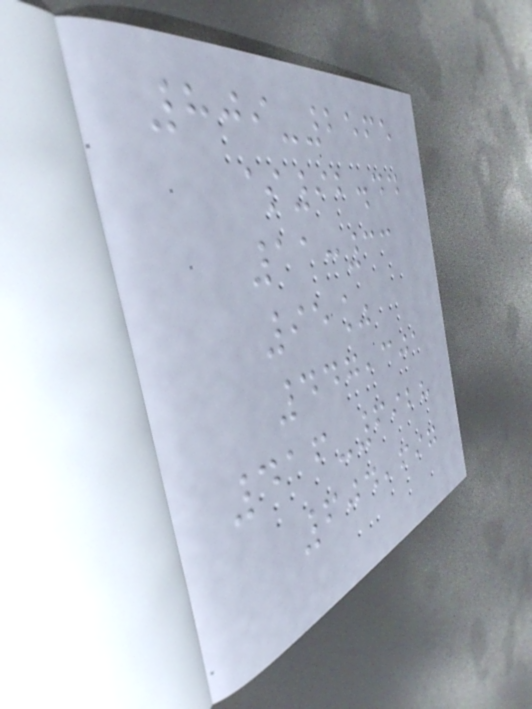809-2565
$92.44
11:33
95%
447,301
416-6928
604,697
